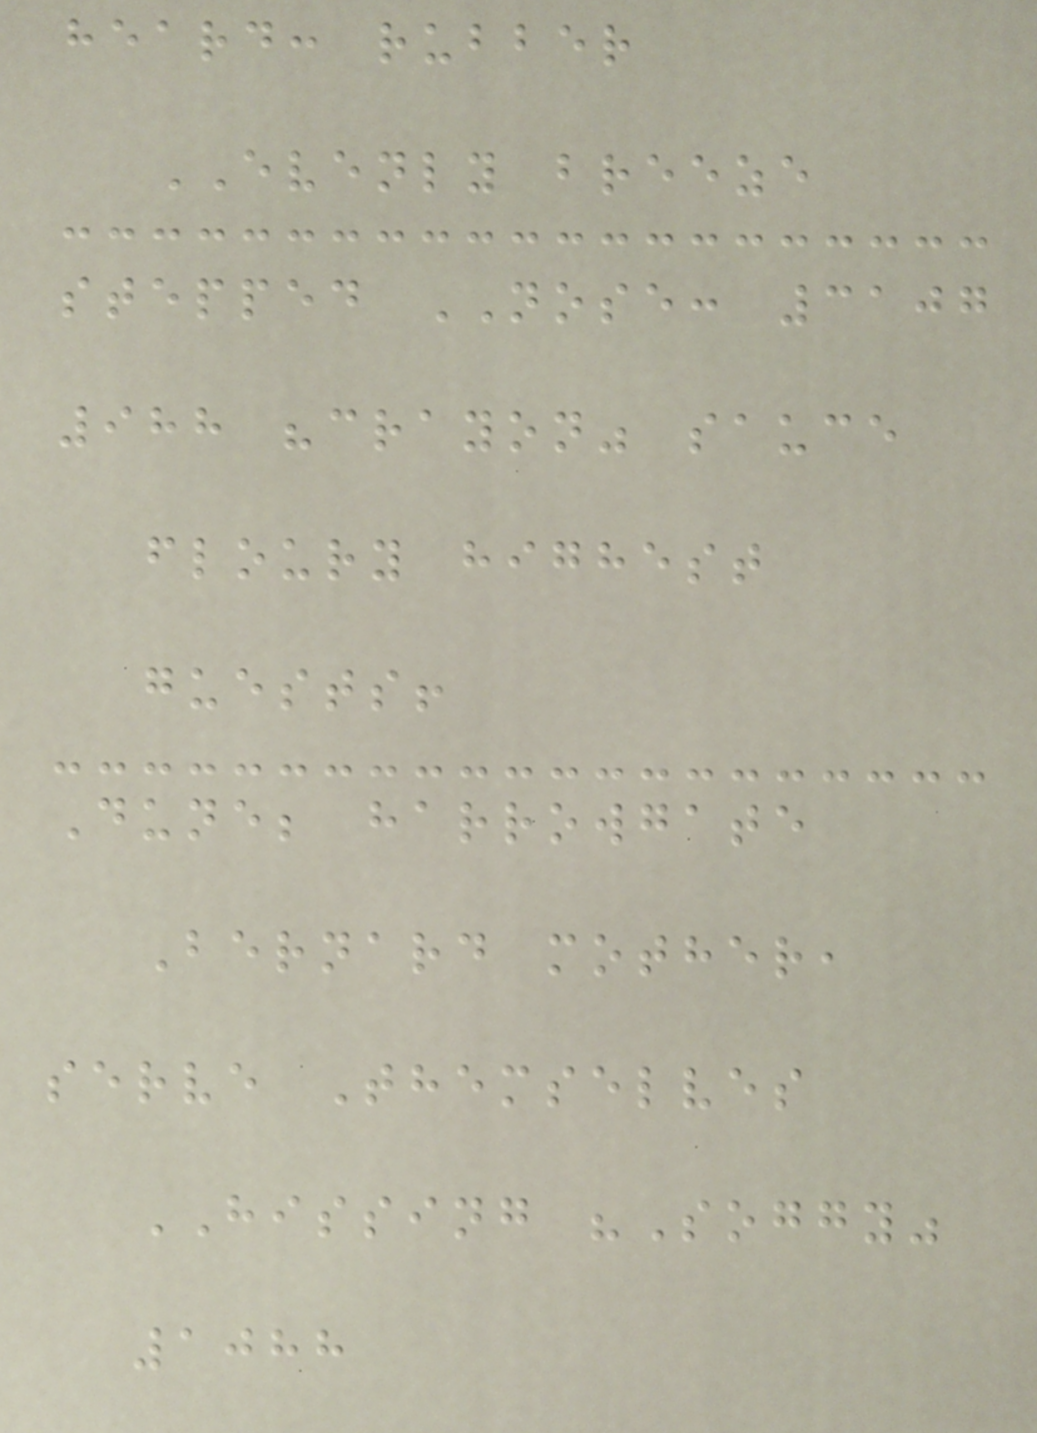heard: rubber
EVENLY breeze
stepped NOSE: 3107
988 "crayon" sauce
floury highest
guests!
Dune; harrowgate
Bernard mother,
serve Themselves
HISSING "Soggy"
1088
